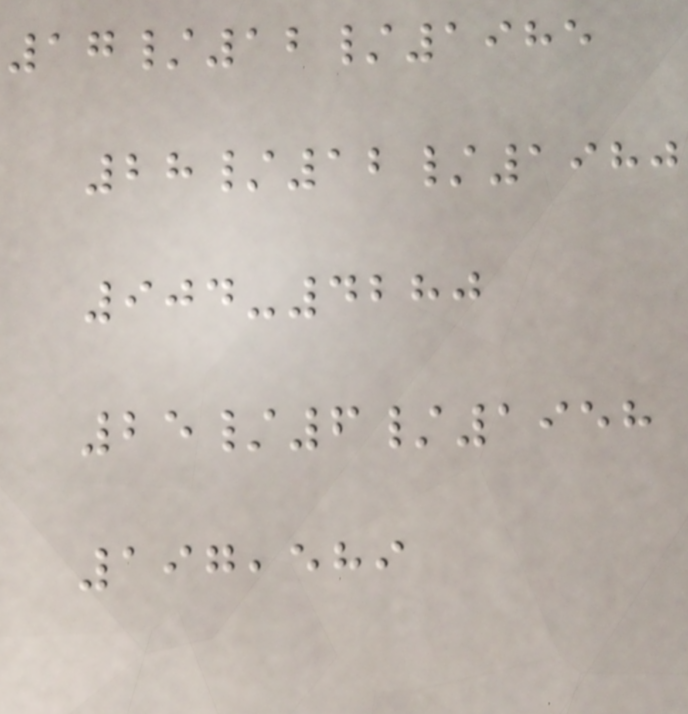17/12/1985
28/12/1980
904-4280
25/6/1958
197,589
